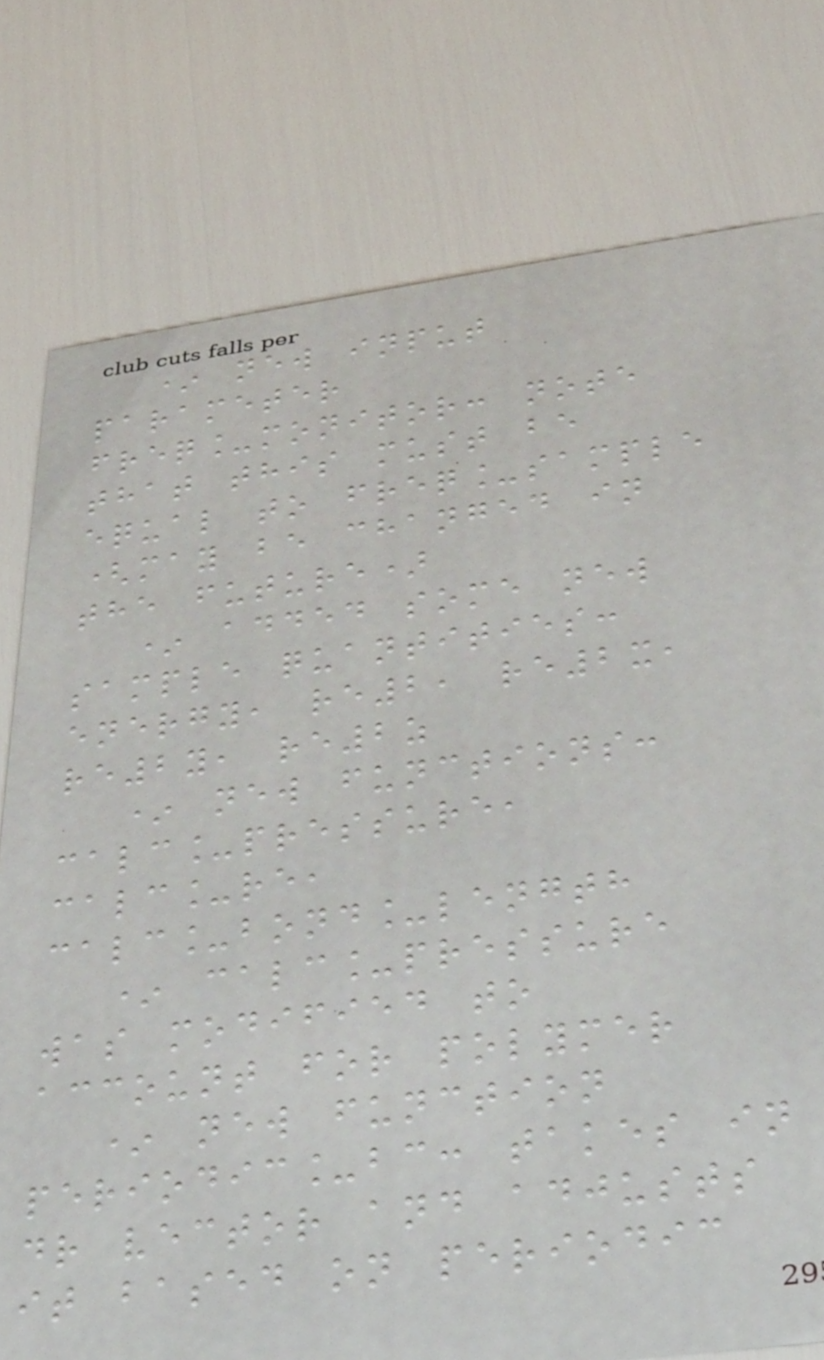* new input
parameter
freq_monitor: note
that this must be
equal to freq_sample
(may be changed in
the future)
* added some new
sample quantities:
energy, re2, re2x,
re2y, re2z
* new functions:
calc_pressure,
calc_re,
calc_bond_length
* calc_pressure
was modified to
account for polymer
* new function
periodic_bc: takes in
dr vector and adjusts
it based on periodic
